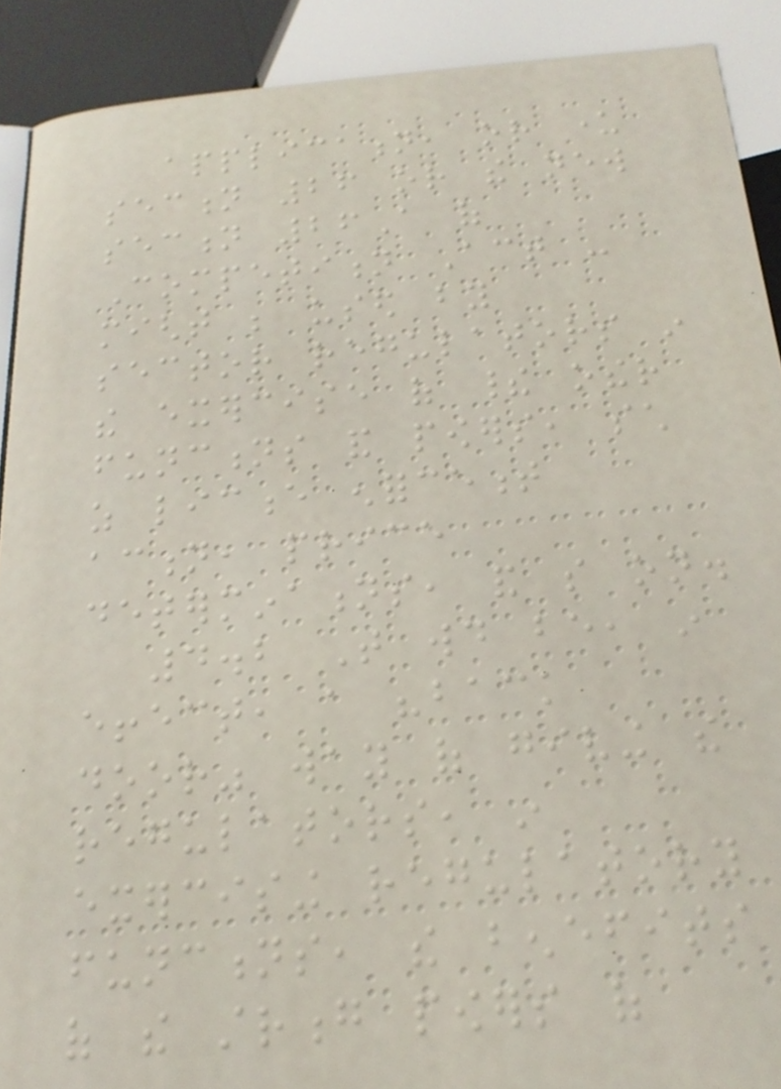application, or under
section 26 or the new
section 26A of
Competition Act -
might be used by
sector regulators in
the exercise of their other
functions and powers, such
as licence enforcement
action, price
determinations, and so on.
4.2 That would be, in
effect, a "back
door" way of giving the
regulators, in
exercising regulatory
functions, the benefits
of the strong powers of
